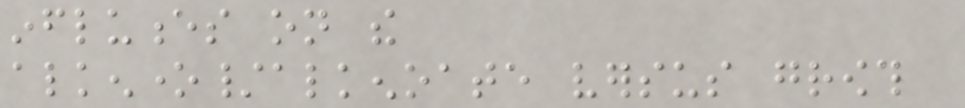influences on the
alkenone/alkenoate versus growth
